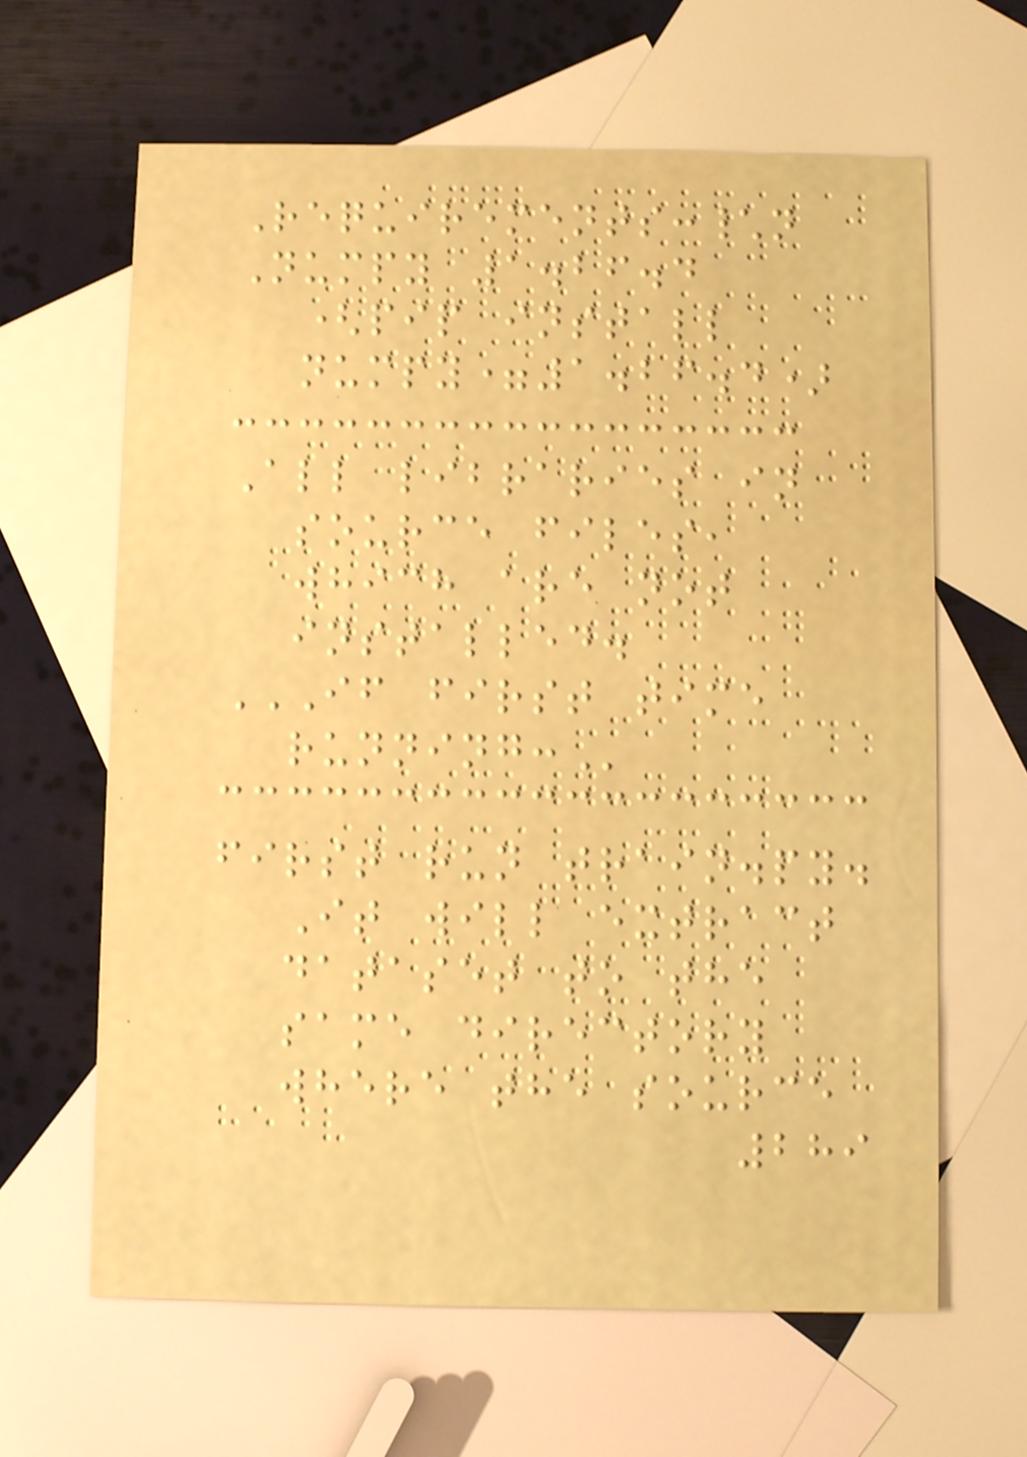Requirements:\n
Numpy 1.26.4
(pip install
numpy=1.26.4)
All libraries in
source files,
which are not
installed.
IF FIRST TIME
RUNNING:
first run train.py.
It will extract
dataset to the
same directory
where the source
289
